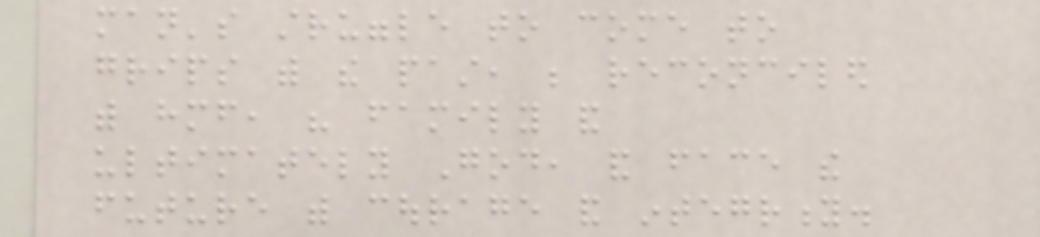man's struggle to come to
grips with the past, be reconciled
with himself, his family and
ultimately God, and face the
future with courage and integrity.
